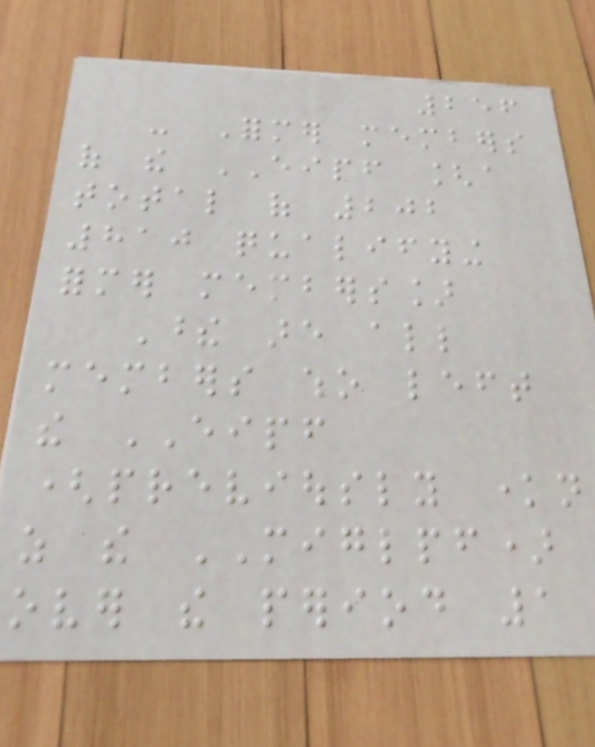256
- Former members
of the EIPF [a
total of 202
810 qualifying
former members]
These are all
members who left
the EIPF
(previously known
as the MIGLPF)
over the period 1
